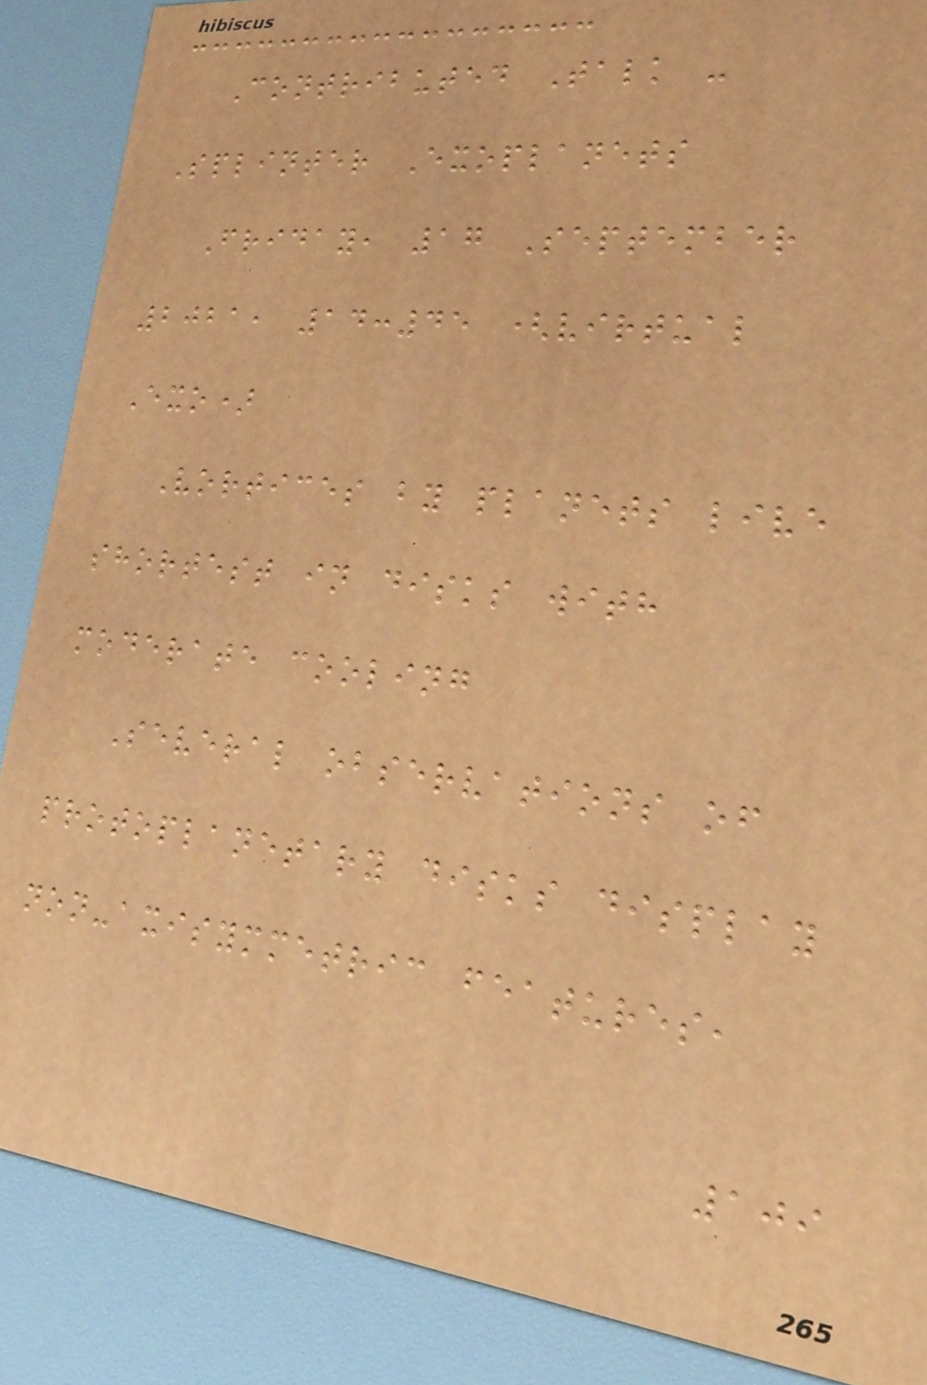Contributed Talk -
Splinter Exoplanets
Friday, 17 September
2021, 14:45 (virtual
Exo)
Vortices by planets live
shortest in disks with
moderate cooling
Several observations of
protoplanetary disks display
non-axisymmetric features,
109
